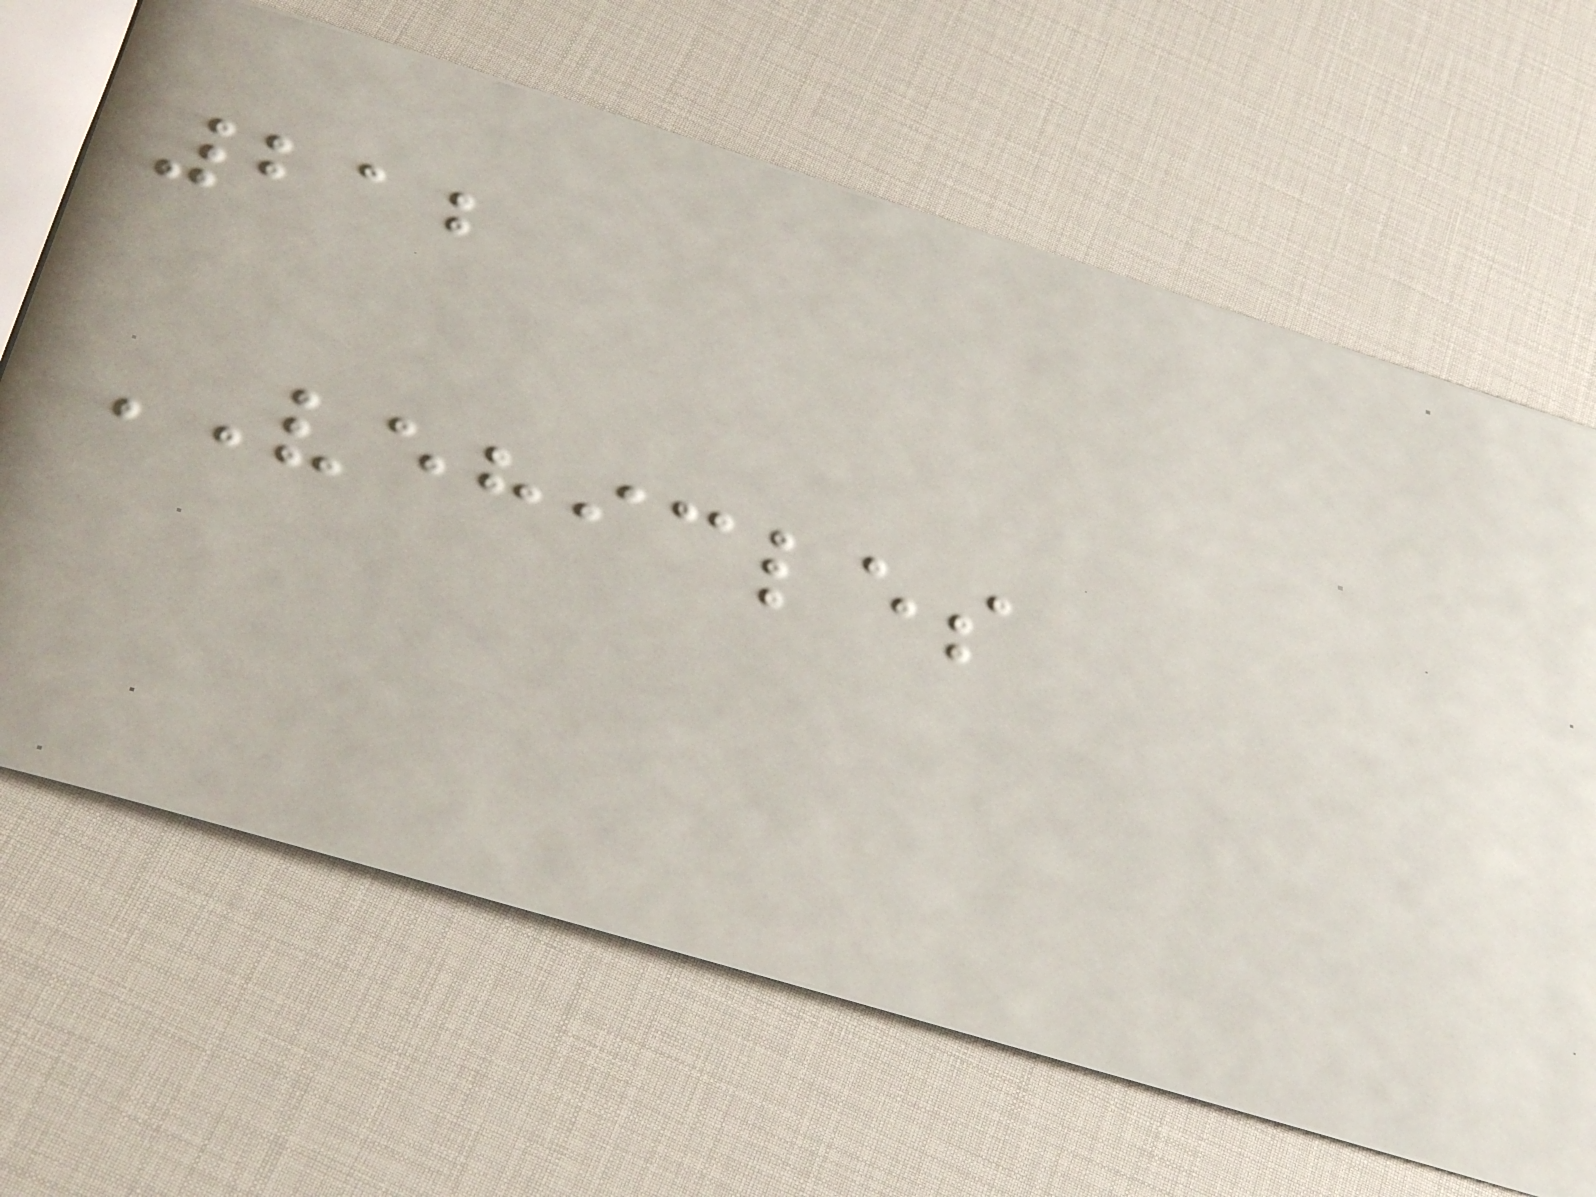212
VEHICLES
